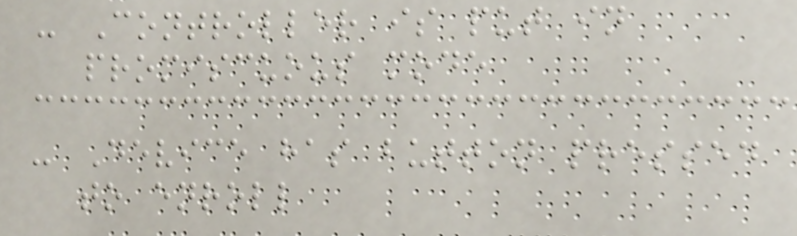- Controller is put in
promiscuous mode
- Device has button pressed
to enroll
